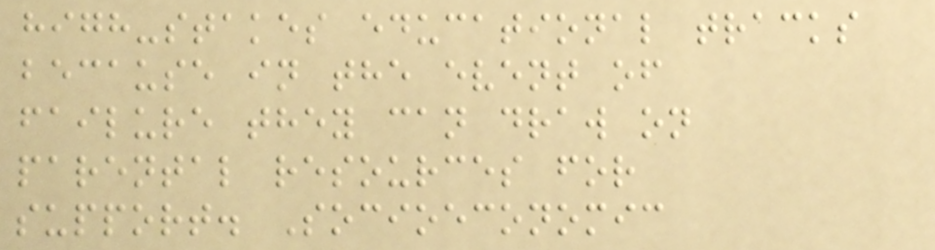high-stakes educational tracks
because in the event of
failure they can draw on
parental resources for
support. Socioeconomic
